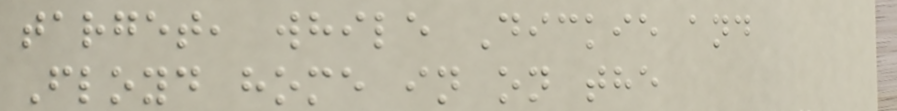target, while Dickie and
Floyd home in on the
